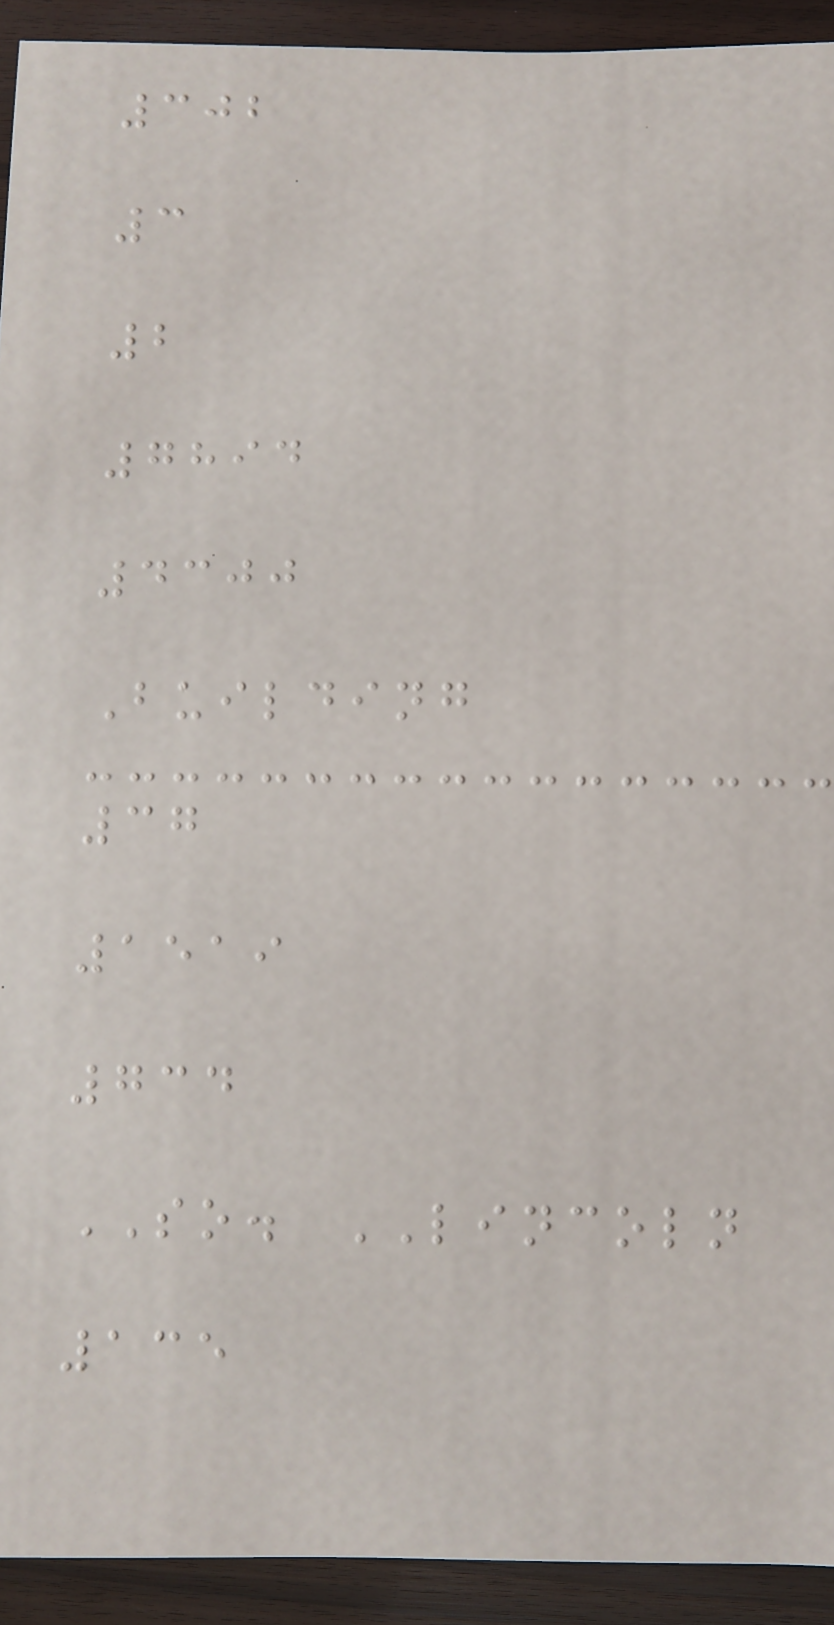302
3
2
7894
4300
Building
37
1519
734
SO. LINCOLN
135
